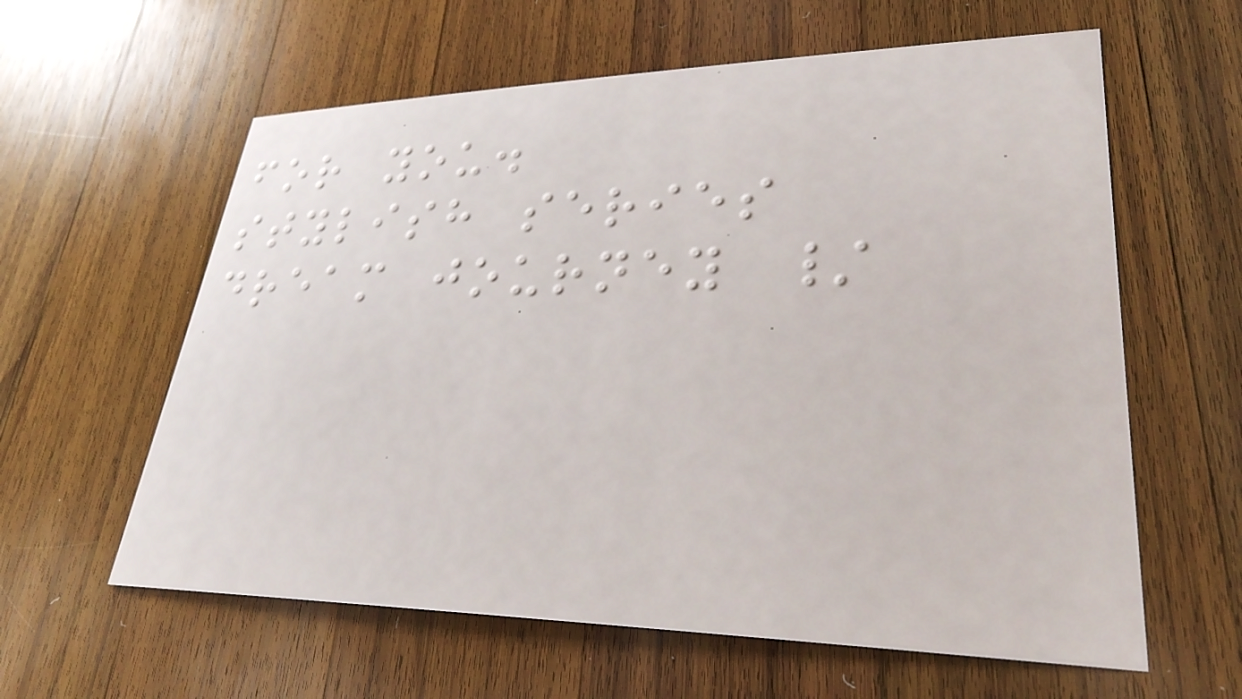for you.
stylish series
dream journey /
